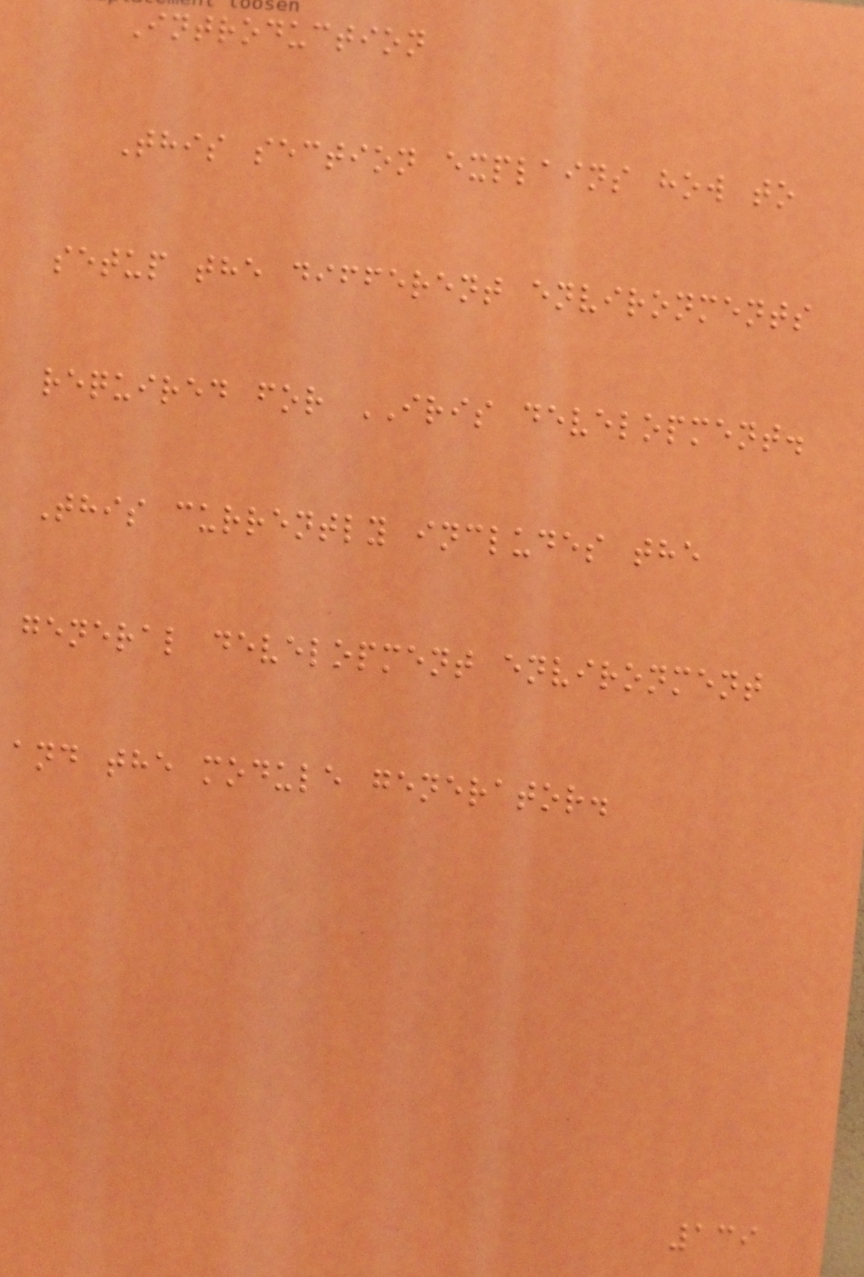Introduction
This section explains how to
setup the different environments
required for IRIS development.
This currently includes the
general development environment
and the module generator.
139
